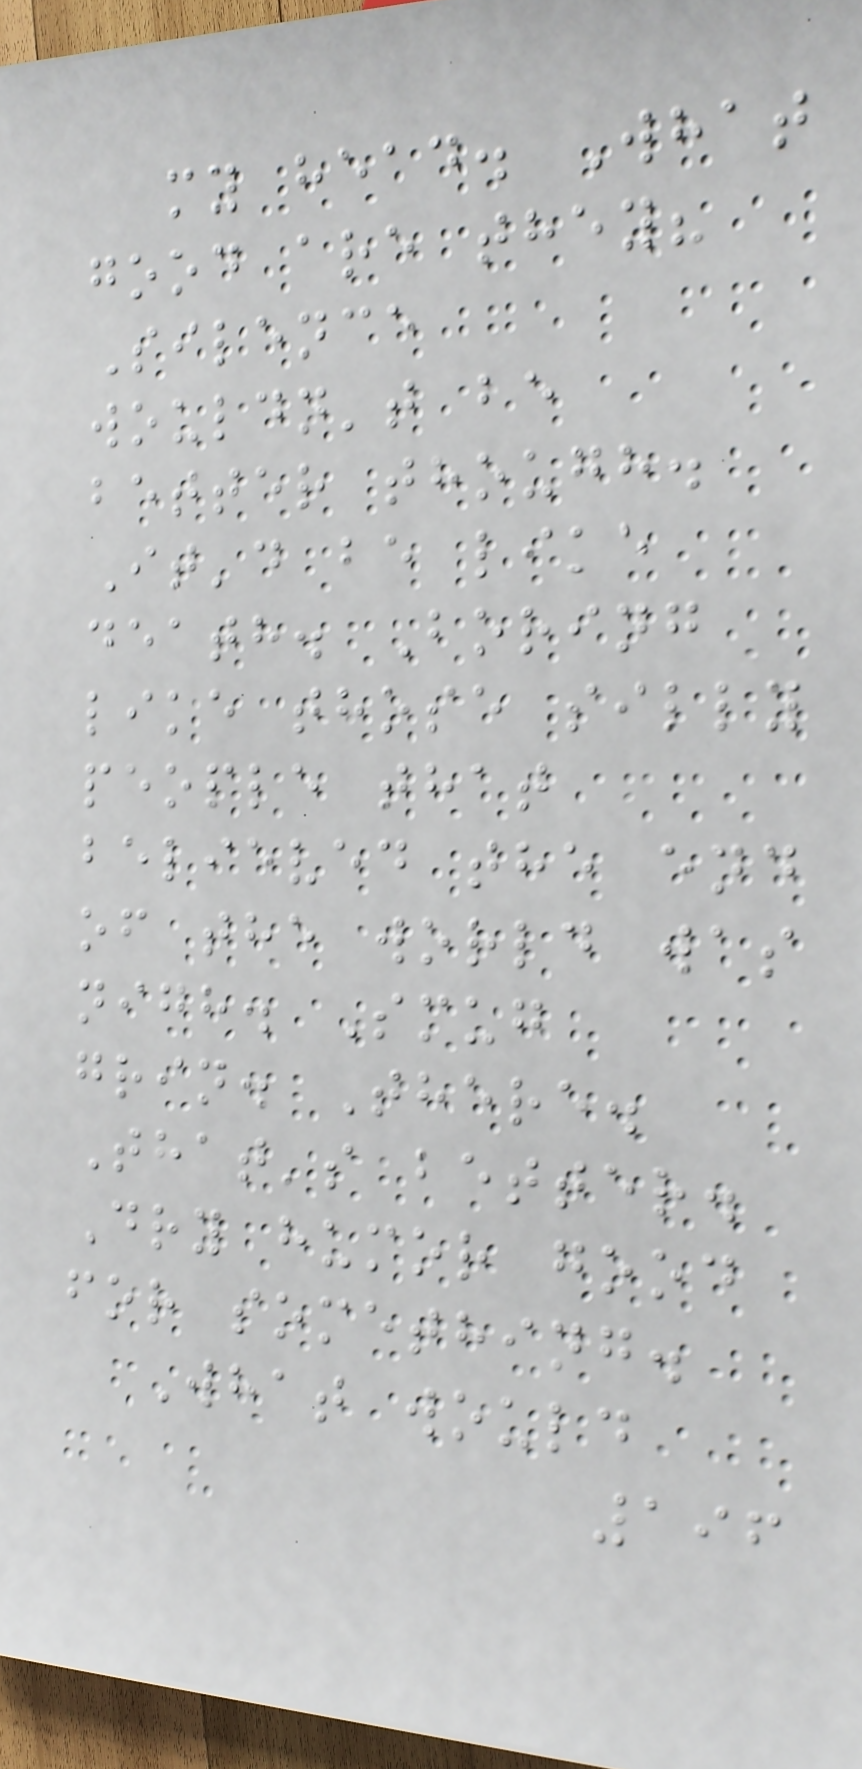my head. What
good are they?
Silence
wouldn't be
better though.
It'd be like
death. Boring
like those silly
people that
believed the end
of the world was
nigh. Smug
grin. There.
That's better.
Dry humor good
for something.
What would
196
